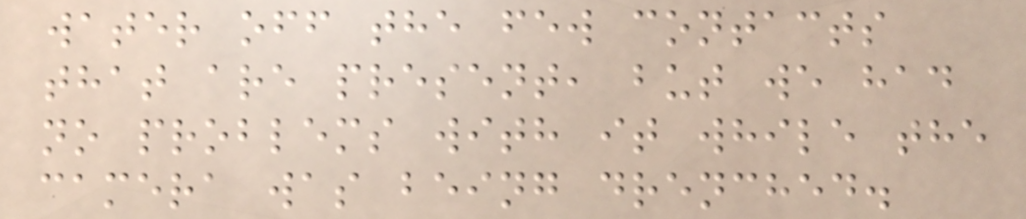water off the few contacts
that are present, but we had
no problems with it while the
camera was being drenched.
